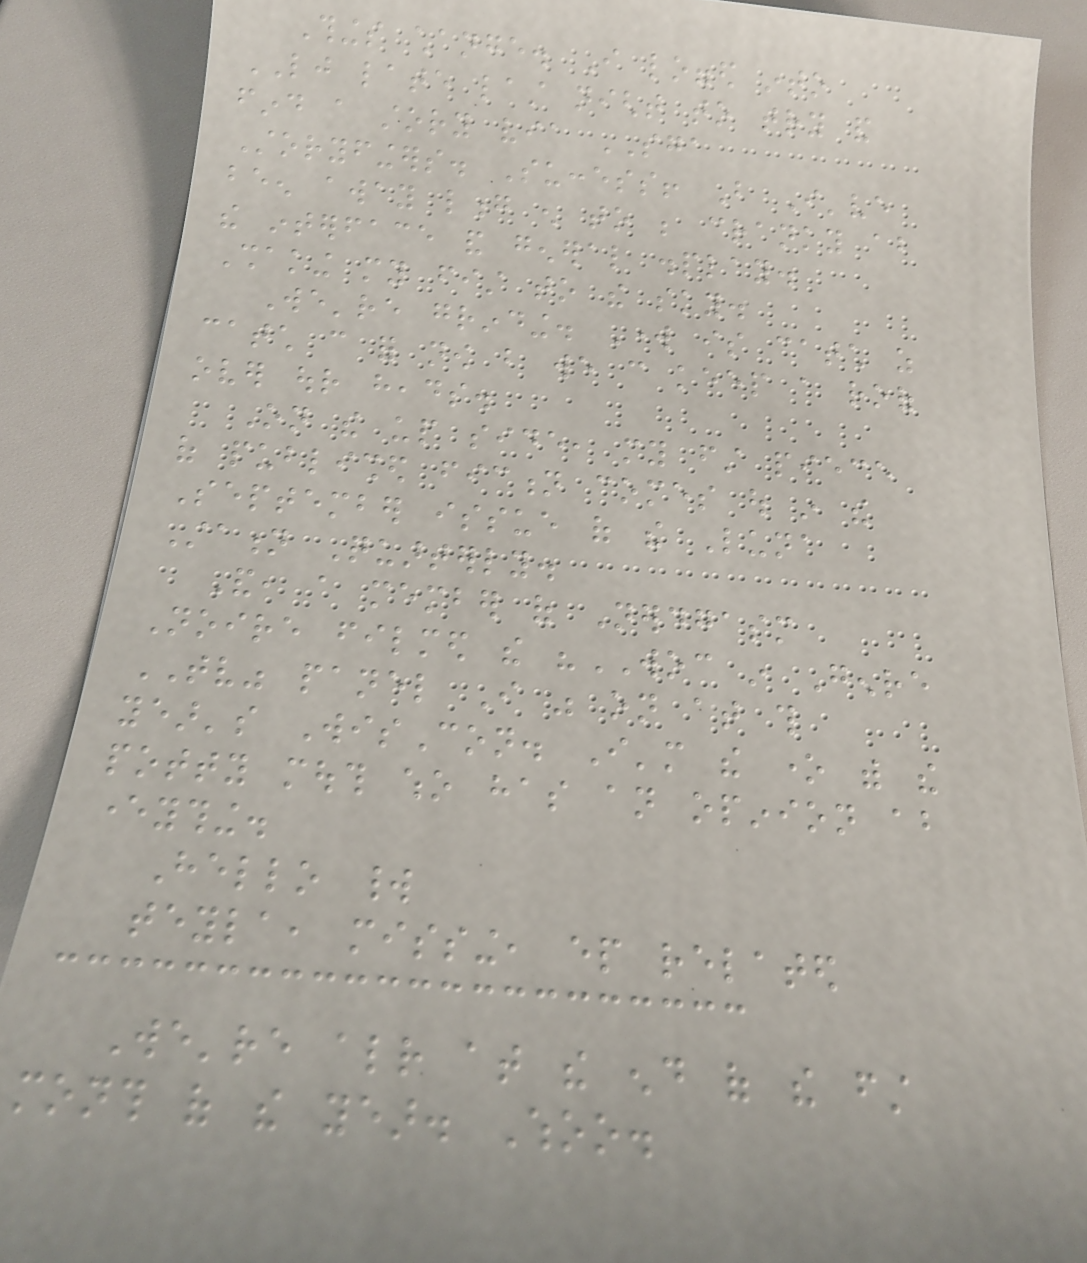Things change. I logged into
LJ late last night to try and
find a story via SGA
Storyfingers. Success! But I've
been away long enough to be cranky about
the interface and general display.
Shaking my fist to the sky.
We're grinding. Work is catch as
catch can for now but we can keep a roof
over our heads.
On the up side, my first piece
of published fiction comes out in the
September issue of the Luna
Station Quarterly.
And, a member of Nerdgasm
Noire filmed the "WOC in Genre
TV" panel I was on at this
year's WisCon. I'm the one with the
potty mouth who has an opinion about
everything.
Hello world
teyla, missing, ep related
We're already at the end of the first
month of the year. Whoo.
